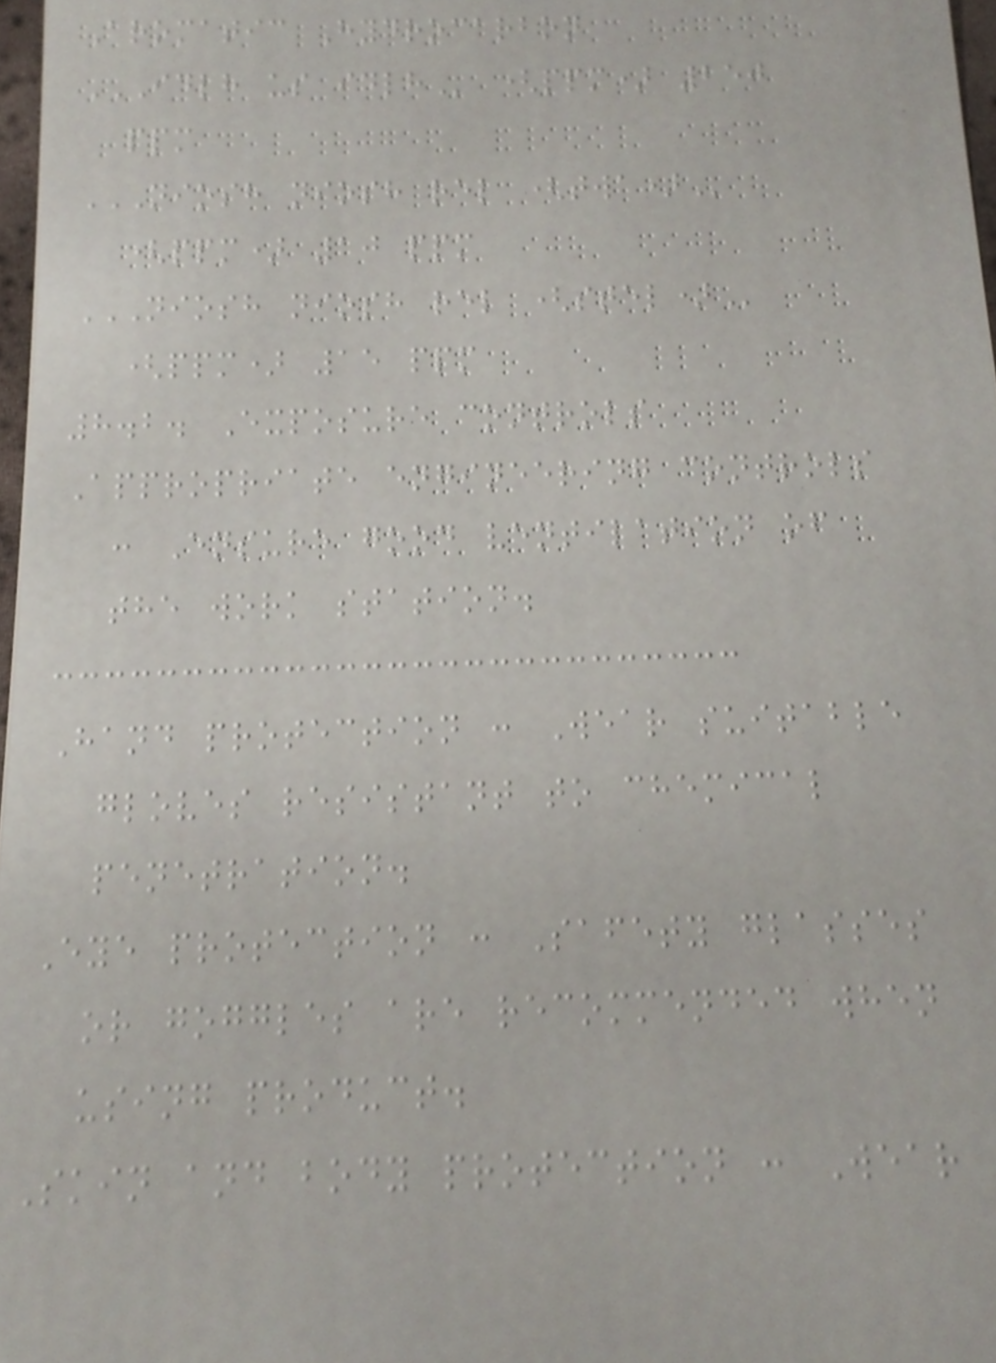Aromatic Hydrocarbon
IDLH US IDLH (ppm) 250
ppm
NIOSH NIOSH REL (TWA)
(ppm) 10 ppm
NIOSH NIOSH REL (STEL)
(ppm) 15 ppm
8.2. Exposure controls
Appropriate engineering controls
: Ensure good ventilation of
the work station.
Hand protection : Wear suitable
gloves resistant to chemical
penetration.
Eye protection : Safety glasses
or goggles are recommended when
using product.
Skin and body protection : Wear
